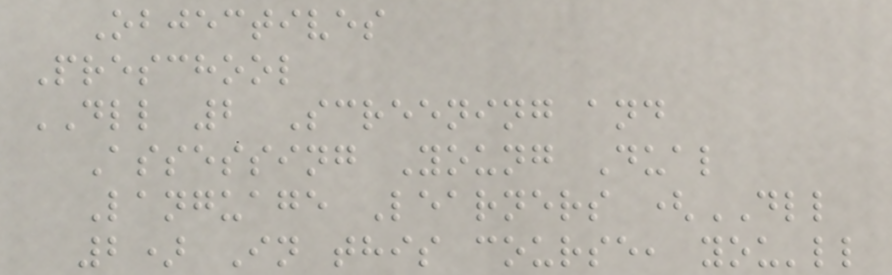Objectives
Preschool
DLL 2 Screening and
Assessing Young Dual
Language Learners (DLL
2) In this course, you'll
